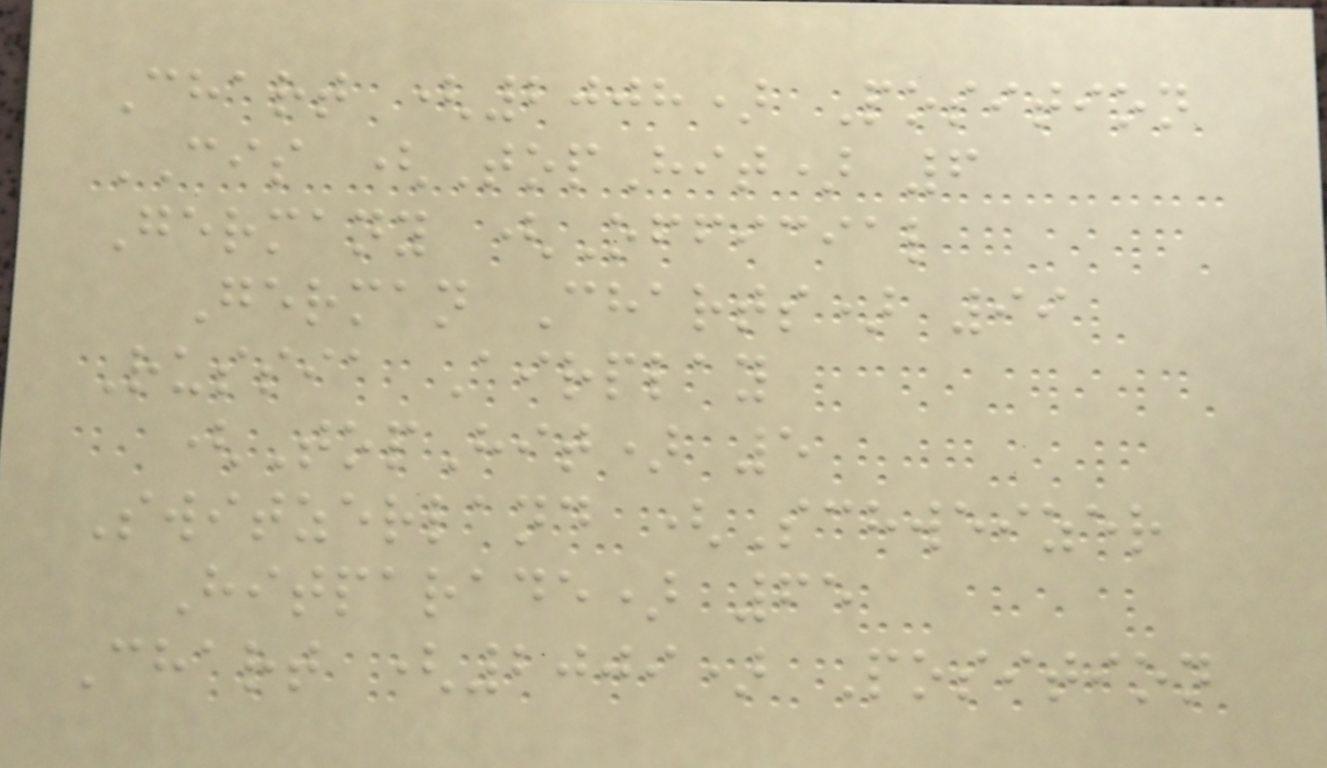Chart (2008) Position
CIS (TopHit) 6
Germany (Official
German Charts) 99
Russia Airplay
(TopHit) 5
Switzerland (Schweizer
Hitparade) 65
Chart (2009) Position
